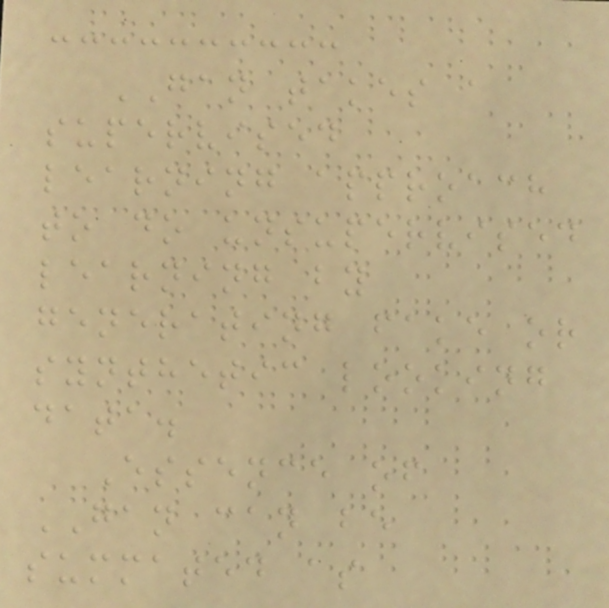GAN takes a
supervised
learning approach
to do unsupervised
learning by
generating fake or
synthetic looking
data.
Essence of
GAN can be
summated as
